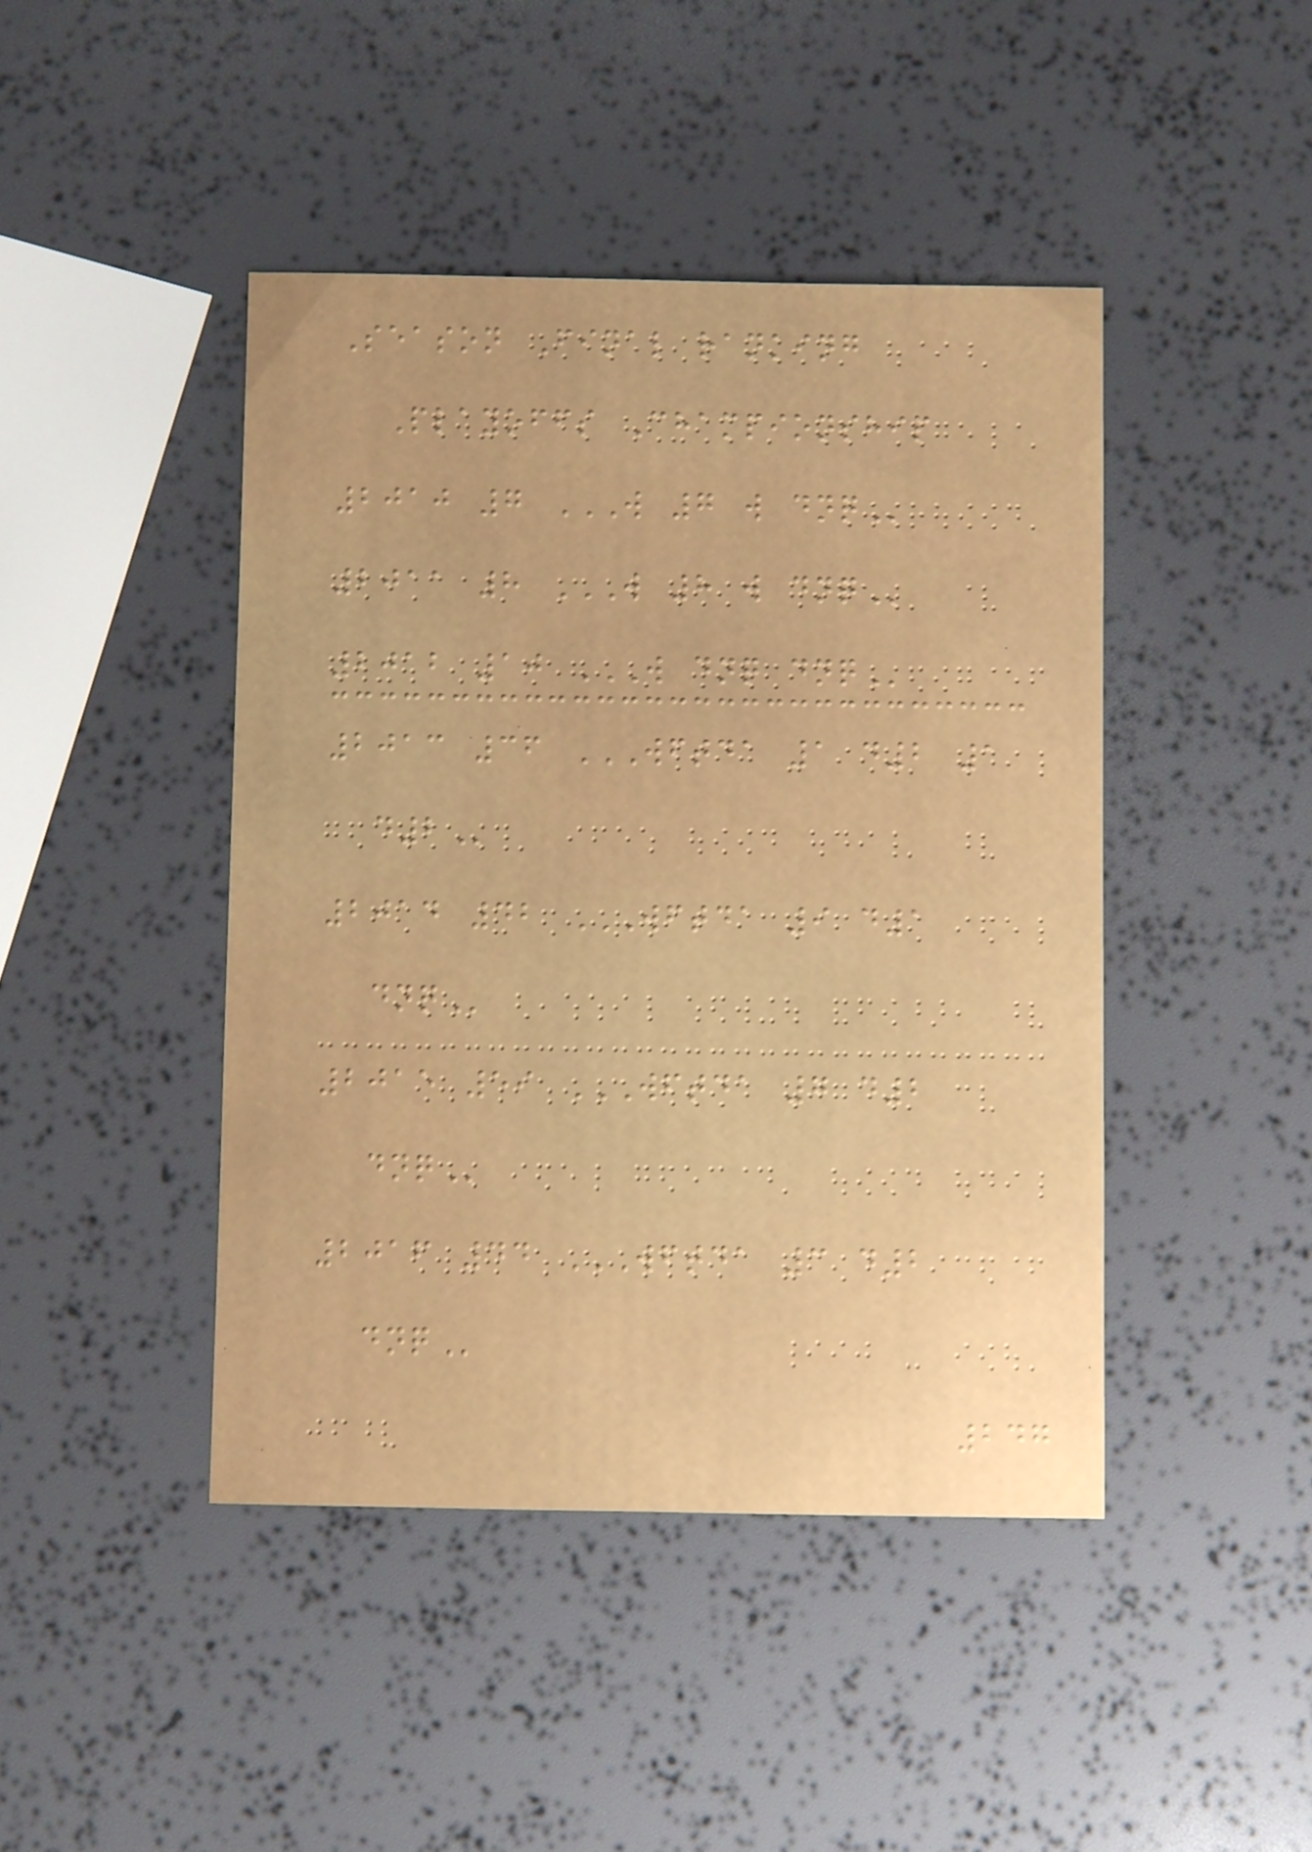Season Final ranking
Playoffs Championship
2010 7 W 7 W DNQ
2011 8 W 8 W DNQ
2012 10 W DNQ DNQ
2013 36 WFTDA 1 D2 1
D2
2014 42 WFTDA 9 D1
DNQ
2015 59 WFTDA 7 D2
DNQ
2016 44 WFTDA 3 D2
DNQ
247
